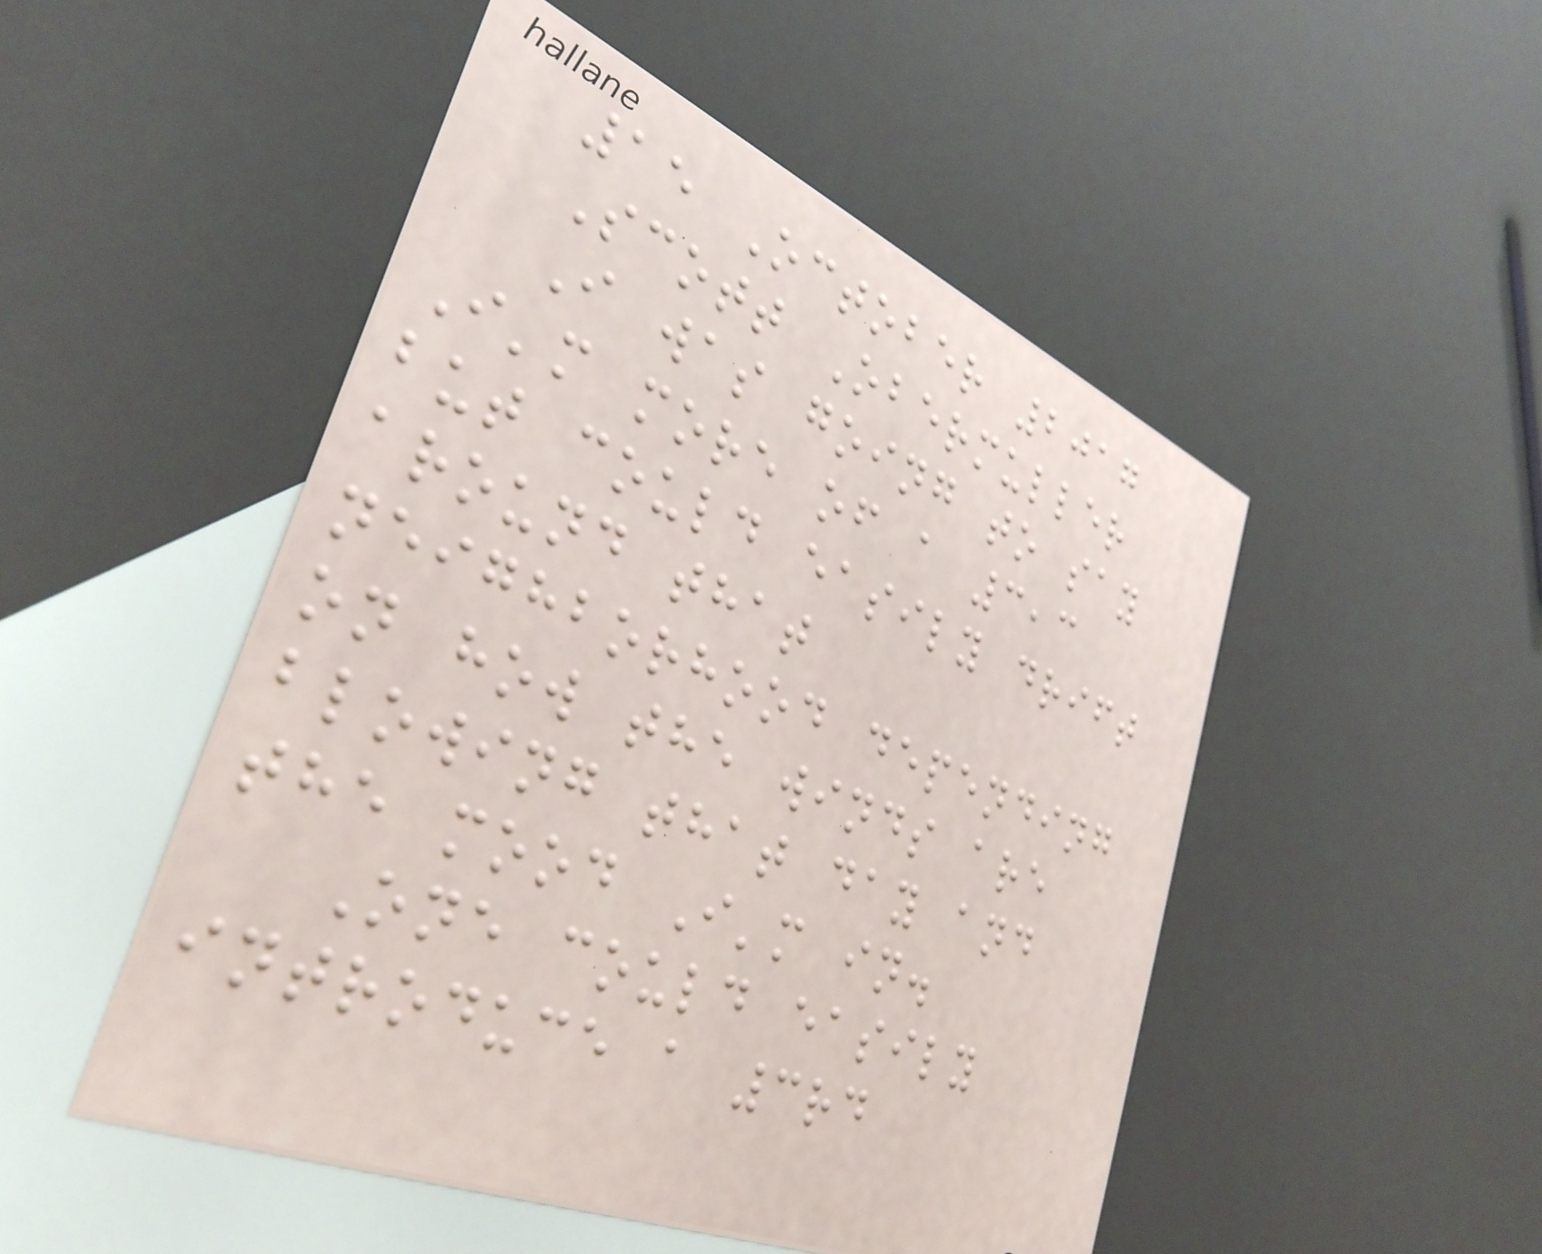15 October 2017
Scott Obermuller
I was going to say
I'm more of a 3,3
but could easily drift
around that
neighborhood depending
on how the winds are
blowing that day and
the mood I'm in.
One could easily
introduce a 3rd
